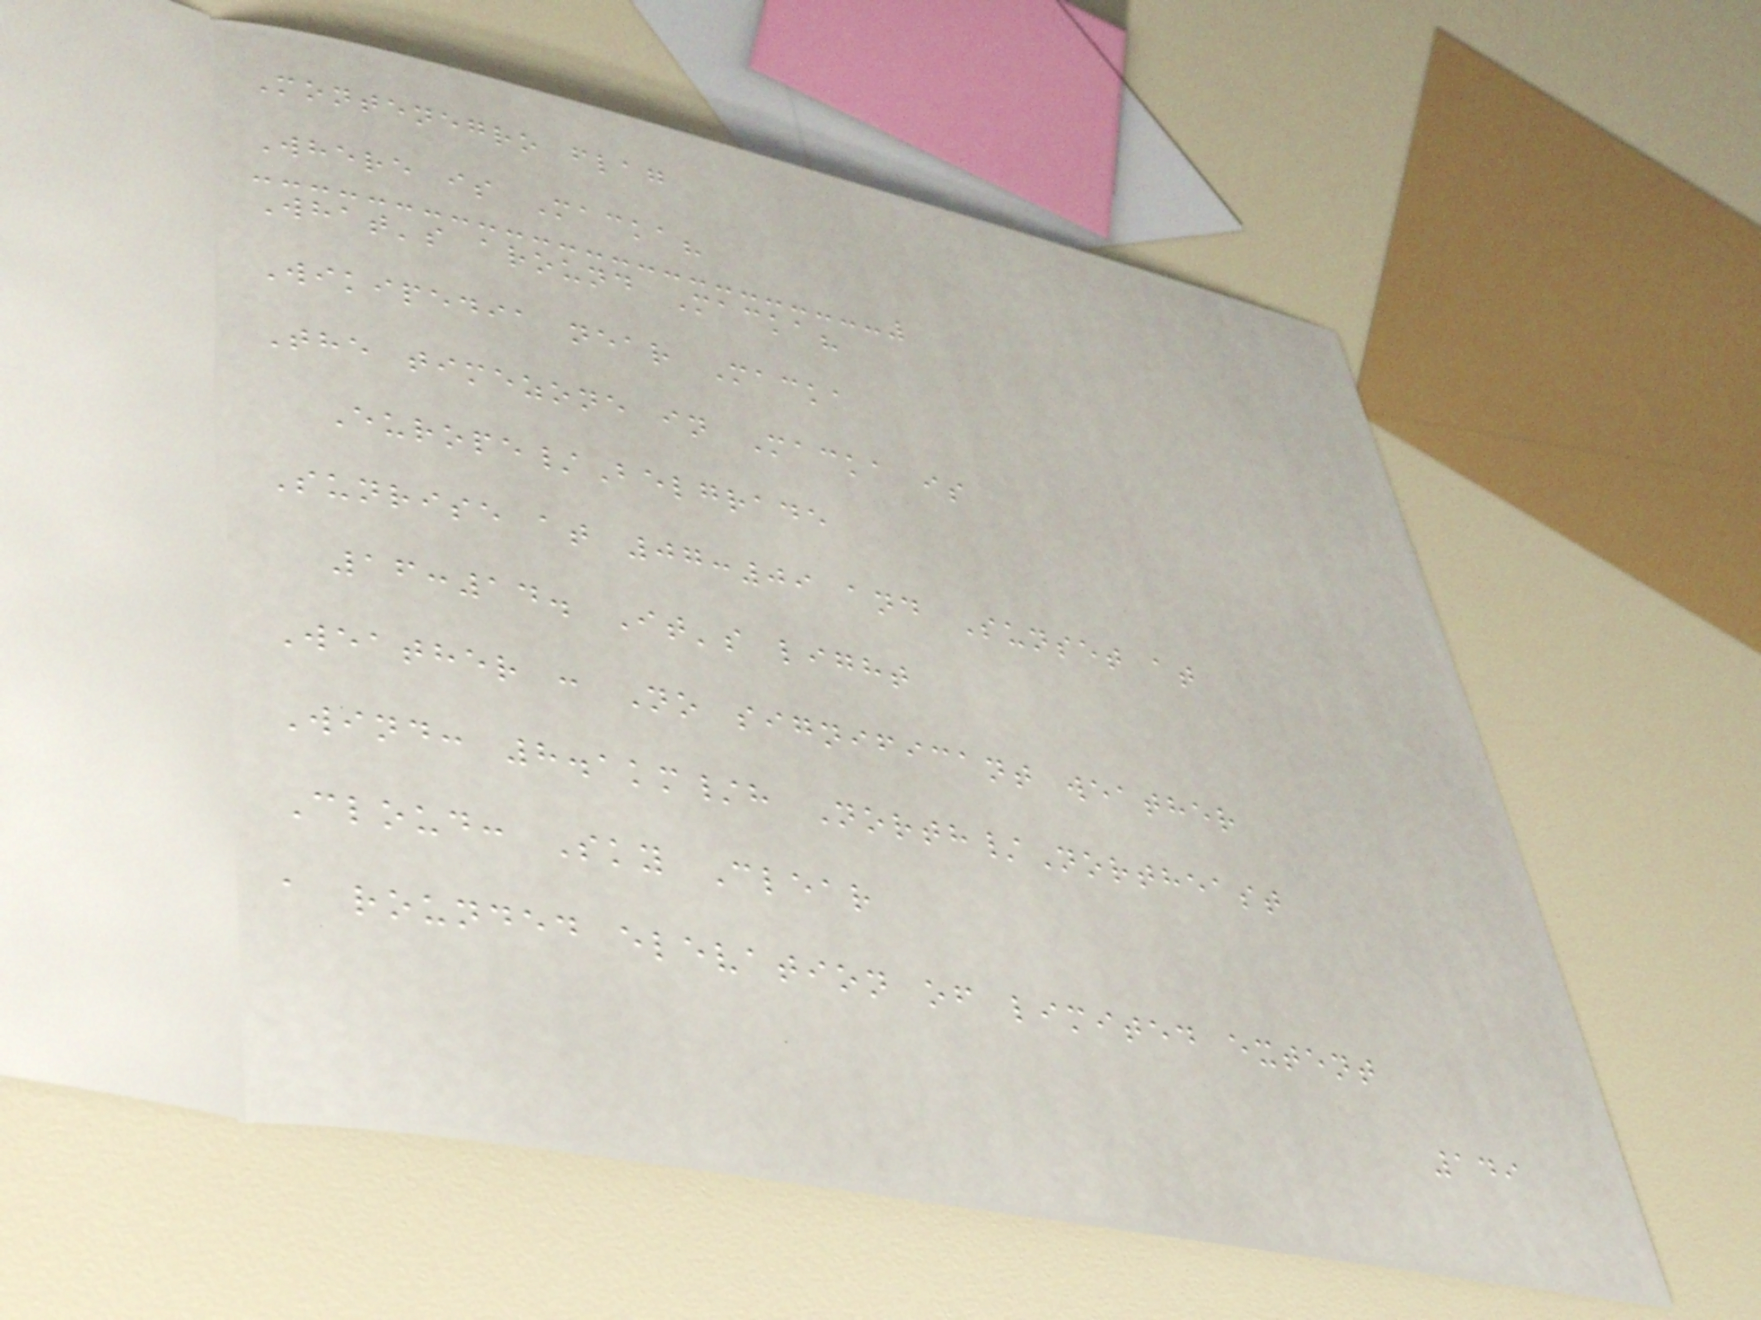Montenegro flag
Where is Macka?
What's around Macka?
Wikipedia near Macka
The timezone in Macka is
Europe/Belgrade
Sunrise at 07:09 and Sunset at
16:14. It's light
Weather : No significant weather
Wind: 8.1km/h North/Northeast
Cloud: Sky Clear
a rounded elevation of limited extent
149
